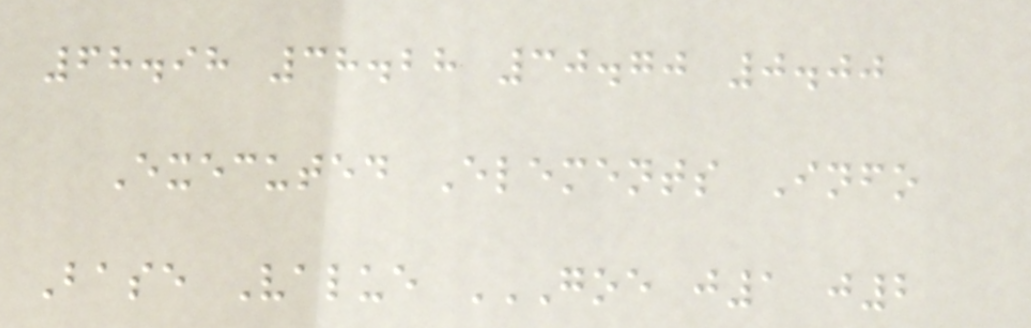68.98 38.28 30.70 0.00
Executed Elements Info
Base Value GOE J1 J2
